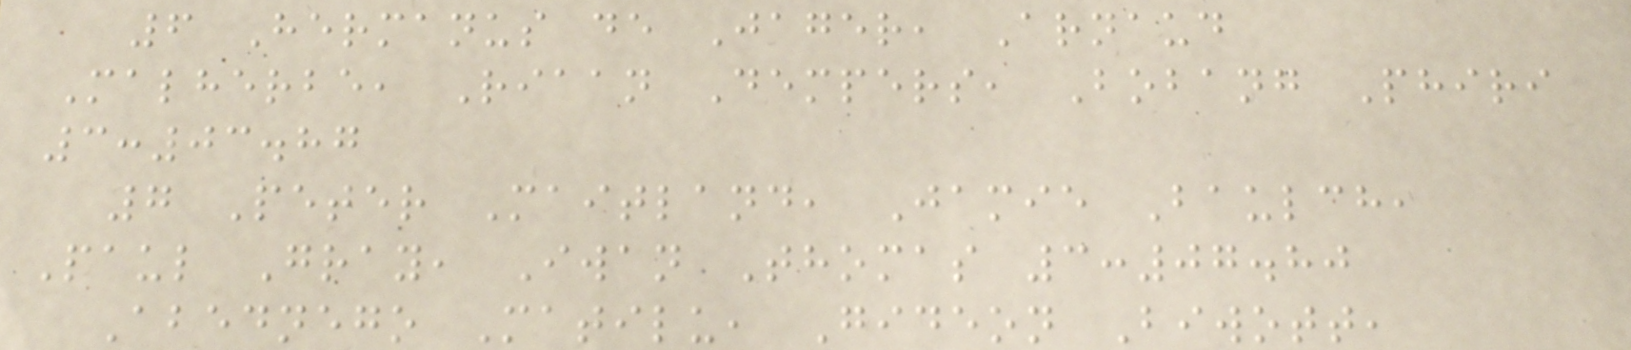6 Hermanus de Jager, Arnaud
Malherbe, Riaan Dempers, Bobang Phiri
3:03.87
7 Peter Maitland, Jamie Baulch,
Paul Gray, Iwan Thomas 3:07.80
Abednego Matilu, Gideon Biwott,
